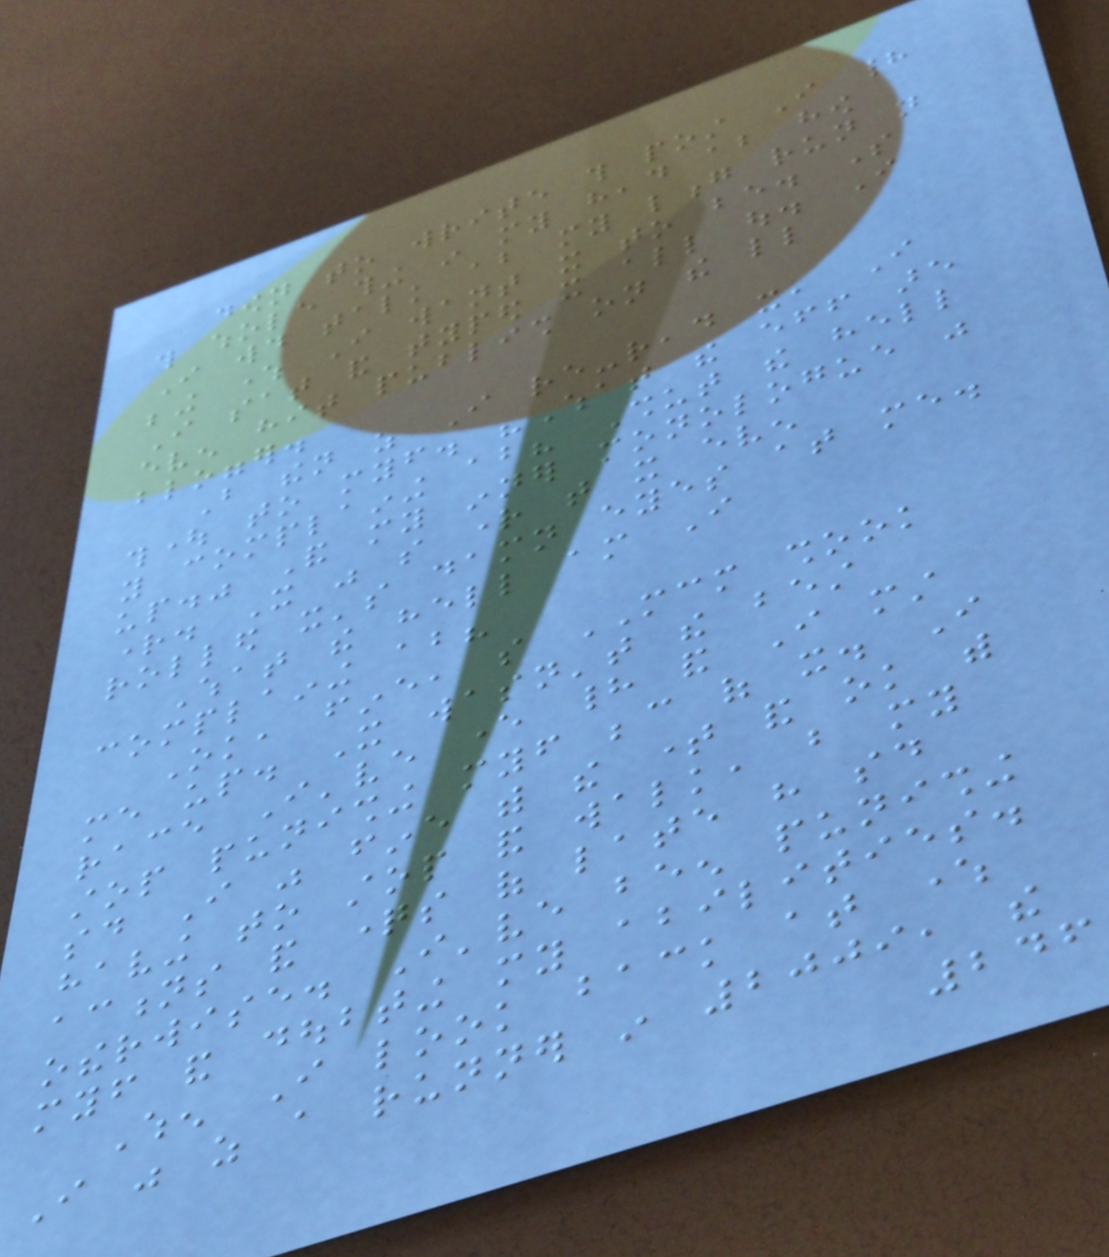down to write this post I had
this whole thing in my head about how
I would talk about my long run not
being where I want it to be. So
I sat and typed it all out. I
even hit publish on the little
blogger.
But then as I re-read it, I
thought to myself. "What the eff are
you complaining about? Shut the hell
up." And my inner monologue was
right. It was so right that it even
rolled it's damn eyes at me.
What the hell am I
complaining about?
Ok, fine, so MCM shook
me up. It wasn't the best
race I've ever had and I must
stop punishing myself because of it. I
said I was fine with the time and ok with
having to stop and walk, but my
actions and questions of late have said
otherwise. I've been punishing
myself and doubting my abilities.
When I look back at where
I was as a runner in 2009, the
246
